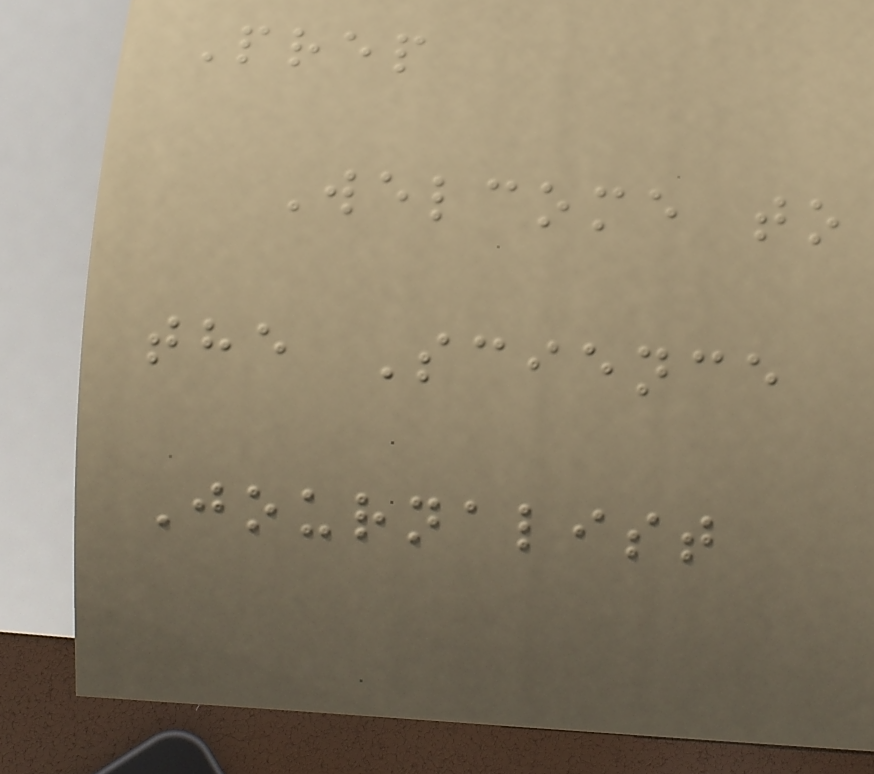Prep
Welcome to
the Science
Journalist
